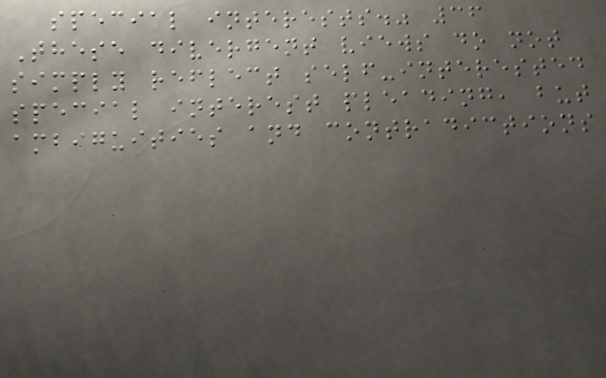special interests." 36
These divergent views do not
simply reflect self-interested
special interest pleading, but
ambiguities and contradictions
